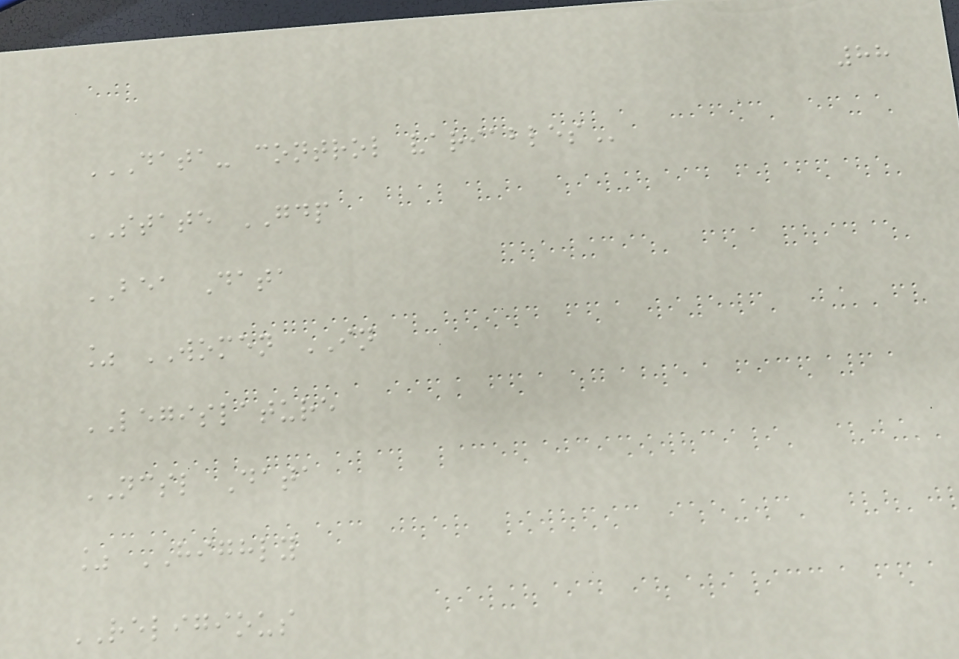88
DATA- CONTROL VARIABLES
STATE GDP
BEA Data
% WOMEN IN
LEGISLATURE
NCSL Data
% HIGHLY
RELIGIOUS
